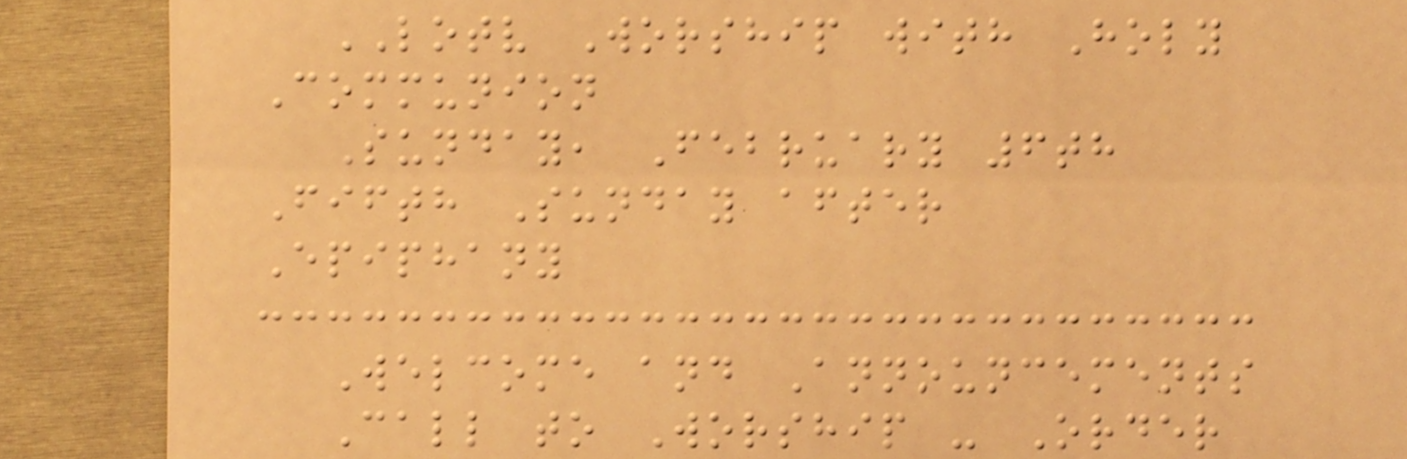LOTV Worship with Holy
Communion
Sunday, February 6th
Fifth Sunday after
Epiphany
Welcome and Announcements
Call to Worship - Order
